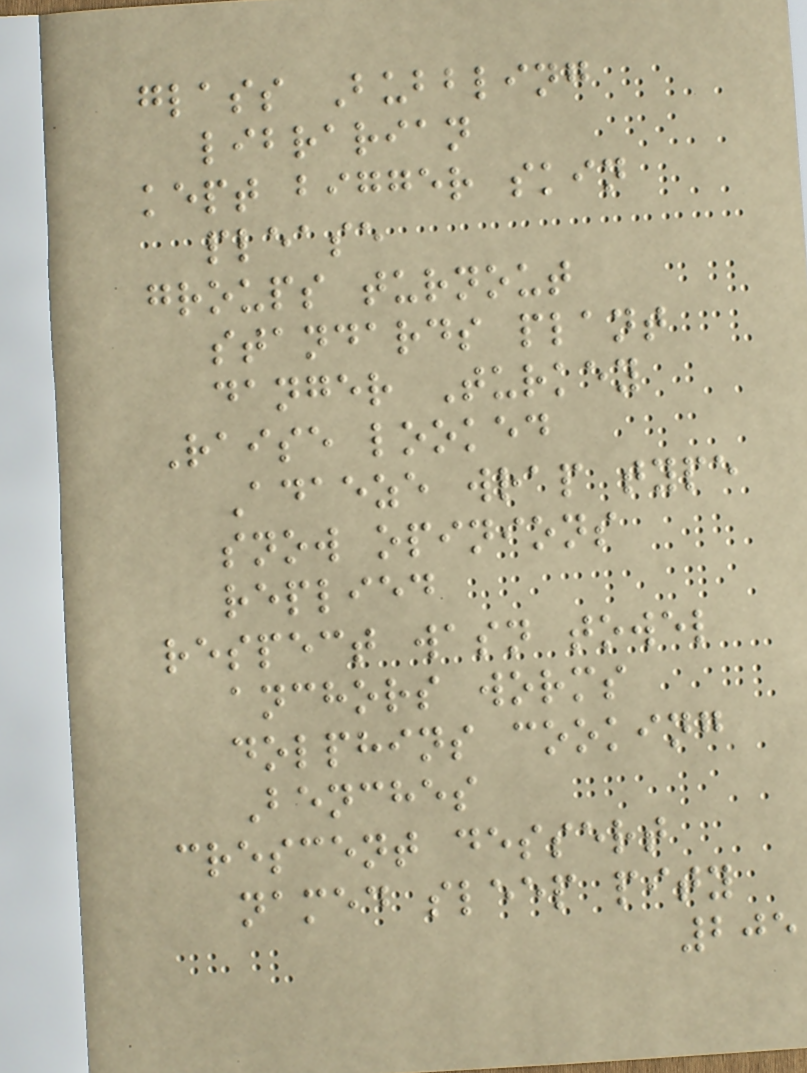glass Bubbling
librarian
kept bigger skin
please
groups turnout
standards plant
danger Turkey
Raise looked
Adaeze wrap type
snow opinions
replied
respect wasn towel
anchors worms
dolphins cooking
Benches
crescent dessert
named sleep pity
205
